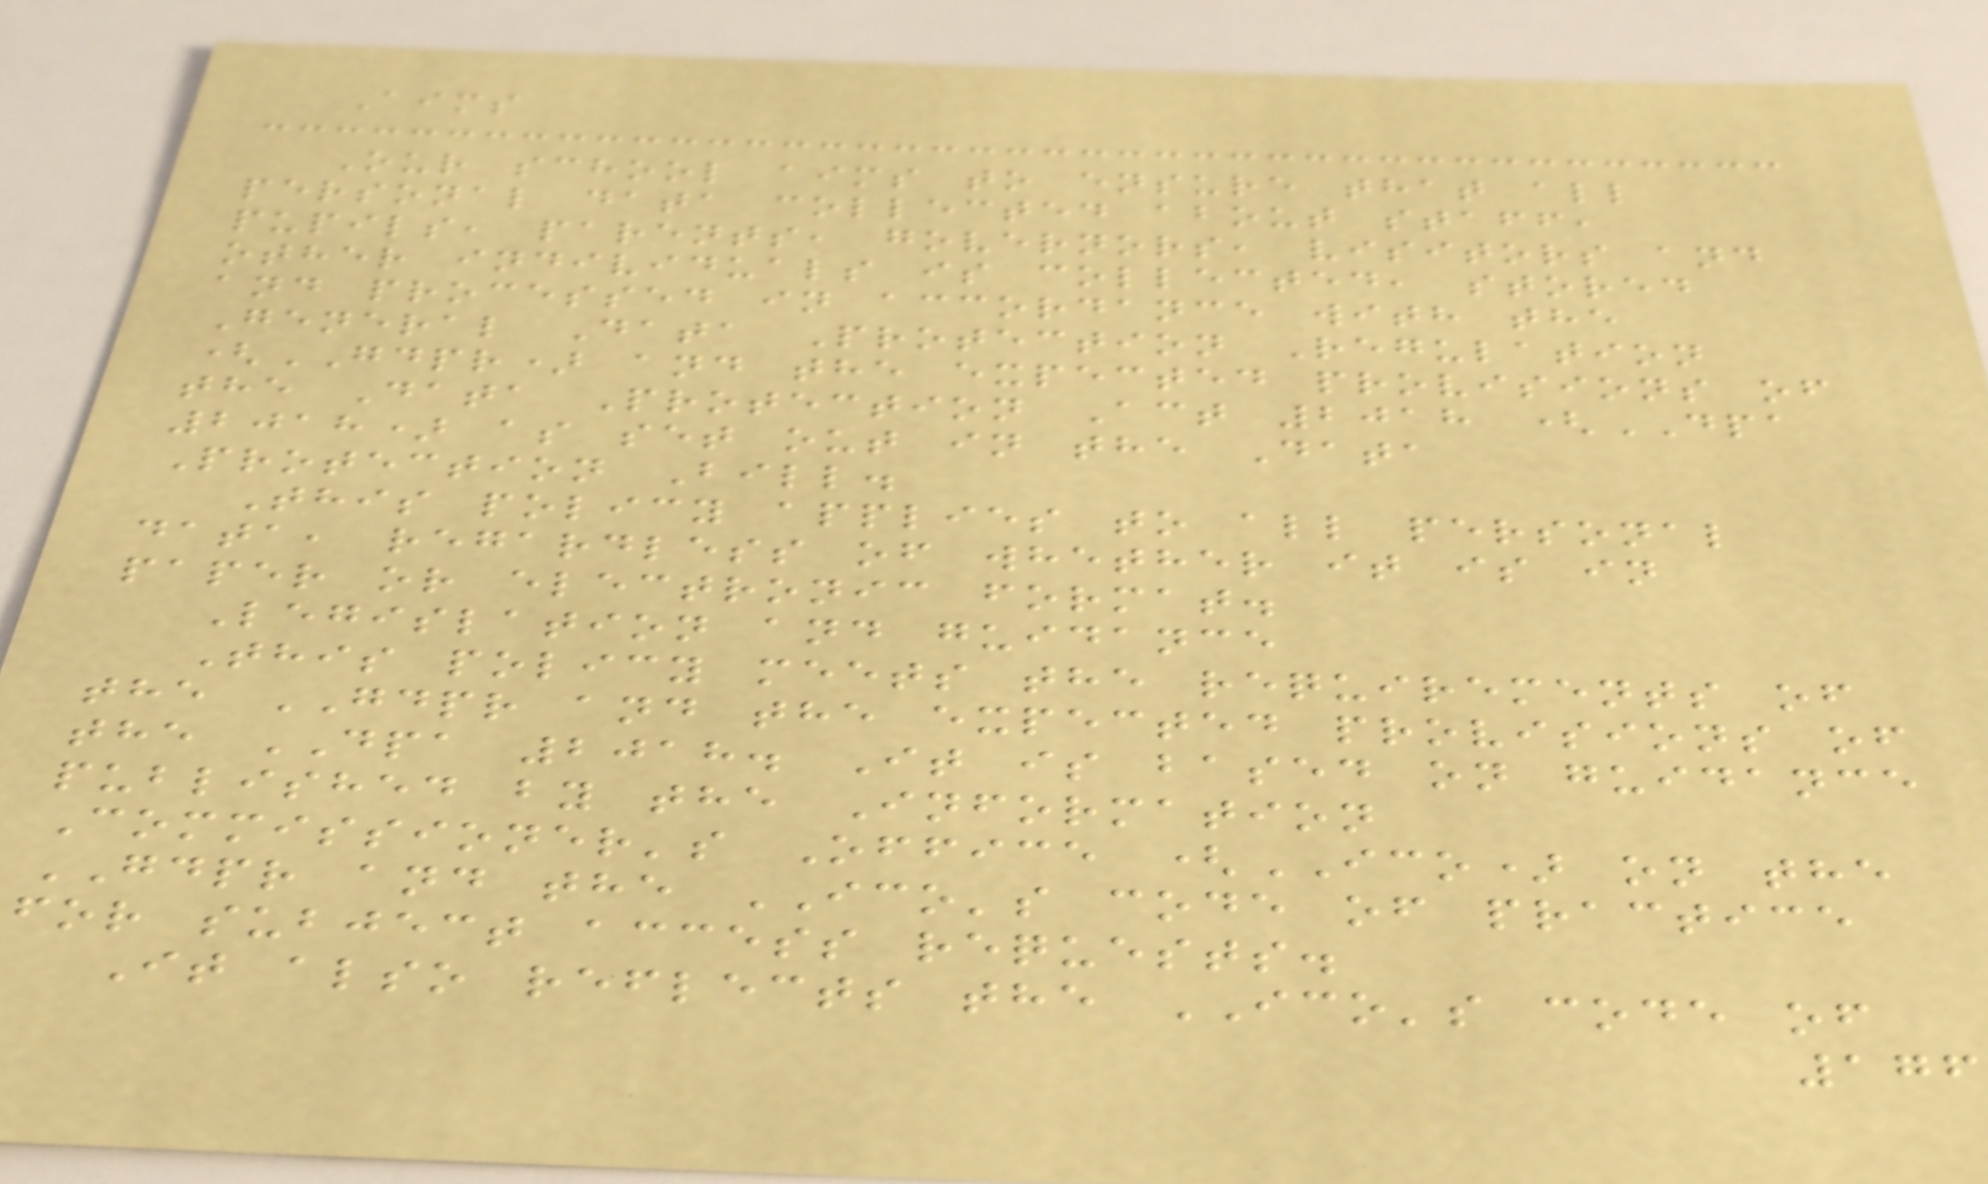Aims
Our school aims to ensure that all
personal data collected about staff,
pupils, parents, governors, visitors and
other individuals is collected, stored
and processed in accordance with the
General Data Protection Regulation
(GDPR) and the expected provisions of
the Data Protection Act 2018 (DPA
2018) as set out in the Data
Protection Bill.
This policy applies to all personal
data, regardless of whether it is in
paper or electronic format.
Legislation and guidance
This policy meets the requirements of
the GDPR and the expected provisions of
the DPA 2018. It is based on guidance
published by the Information
Commissioner's Office (ICO) on the
GDPR and the ICO's code of practice
for subject access requests.
It also reflects the ICO's code of
176
